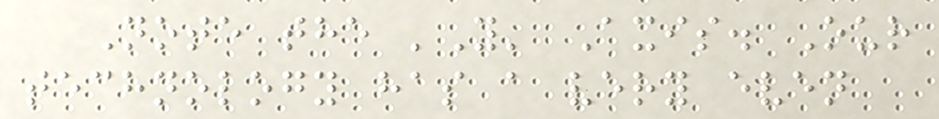Note the 'Y' Axis. Our
technology has a very even
